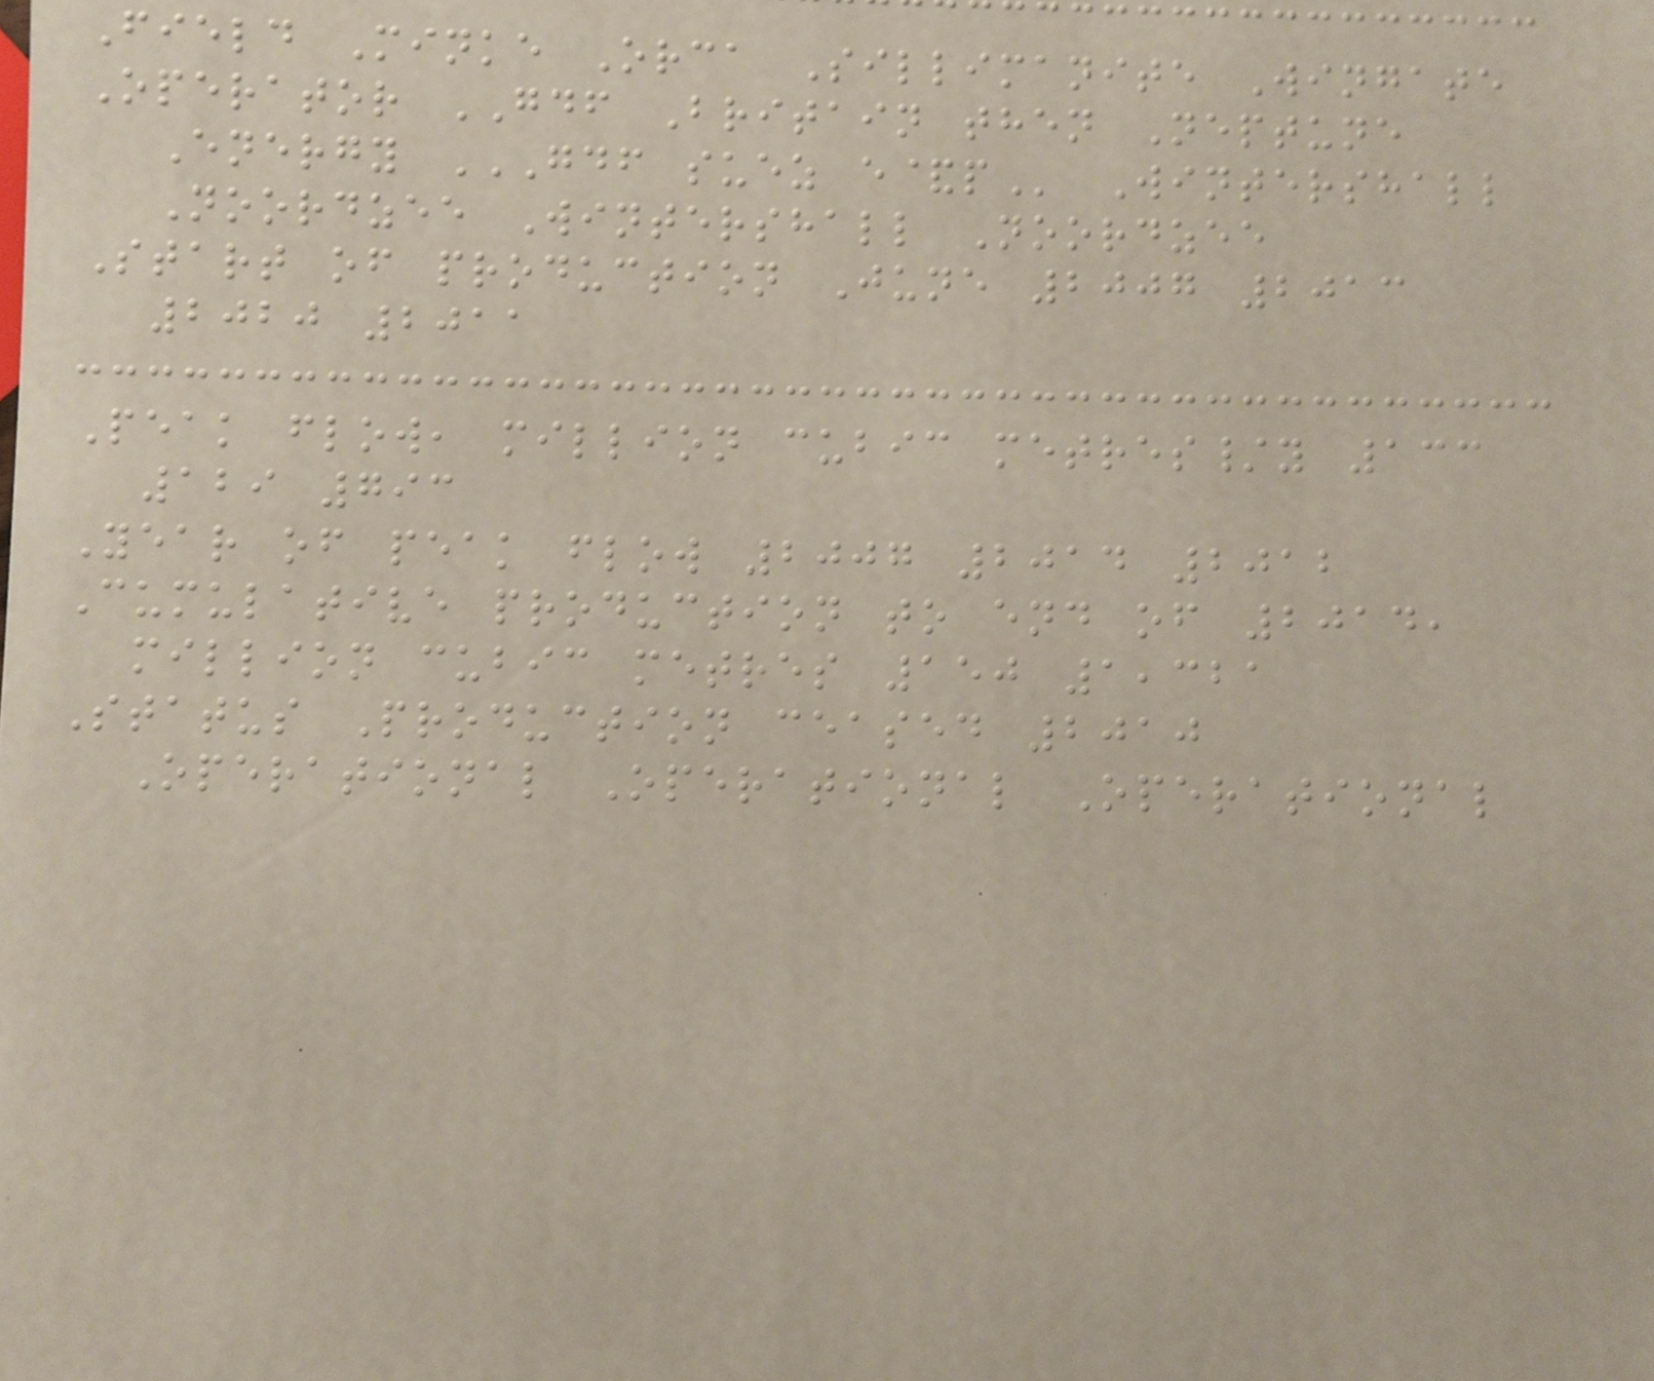Field Minke Orca Sillimanite Wingate
Operator GDF Britain then Neptune
Energy GDF SUEZ E&P Wintershall
Noordzee Wintershall Noordzee
Start of production June 2007 2013
2020 2011
Peak flow, million cubic metres/y 133
129 793
Year of peak flow 2007 2014 2012
Cumulative production to end of 2014,
million cubic metres 150 1,321
Status Production ceased 2010
Operational Operational Operational
